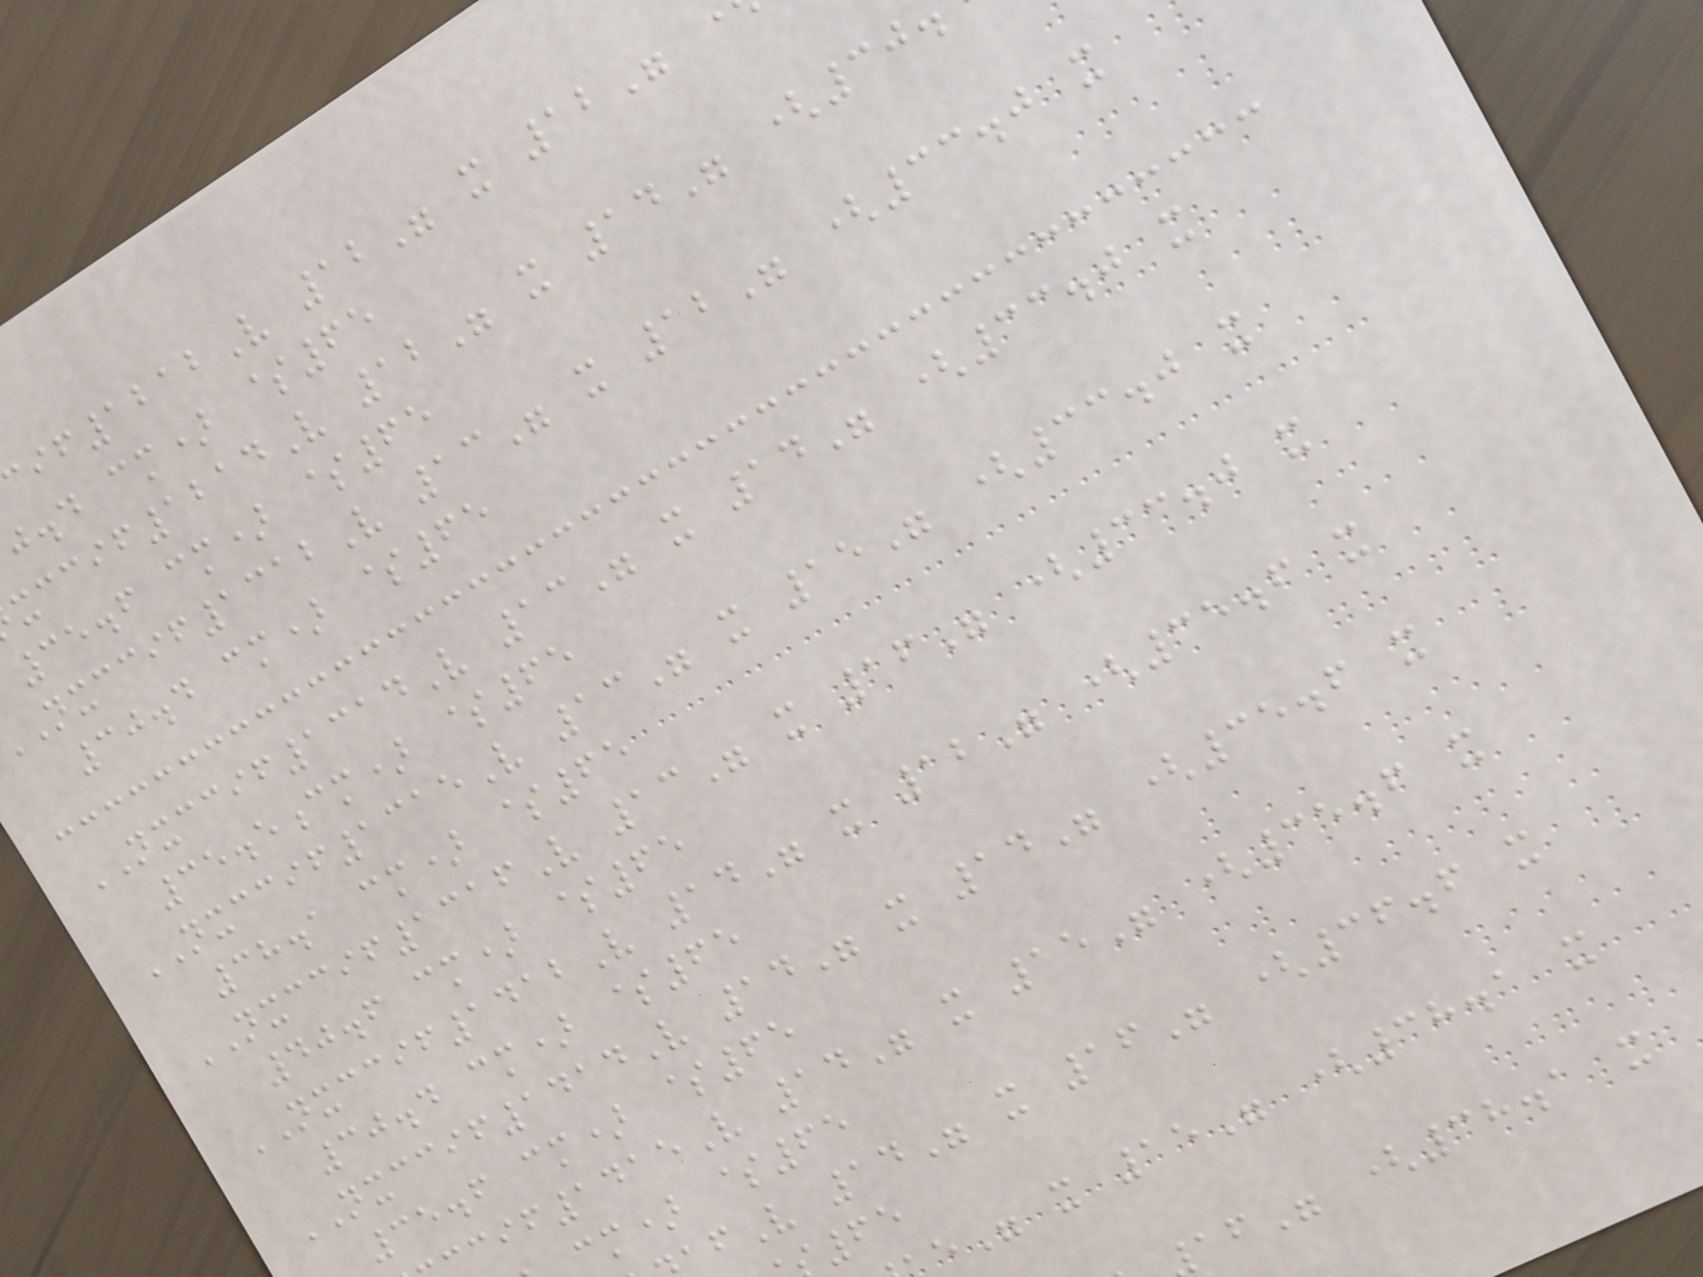1212V 12" x 12"
j.d cm) $65
1214V 12" x 14" (30
35.6 cm) $65
1312V 13" x 12" (33.0 x
30.4 cm) $65
NXCCIF1314V 13" x 14" (33.0 x
35.5cm) $65
NXCCIF1315V 13" x 15" (33.0 x
38.1 cm) $65
NXCCIF1316V 13" x 16" (33.0 x
40.6 cm) $65
NXCCIF1412V 14" x 12" (35.6 x
30.4 cm) $65
NXCCIF1414V 14" x 14" (35.6 x
35.6 cm) $65
1415V 14" x 15" (35.6 x
cm) $65
V 14" x 16" (36.6 x
